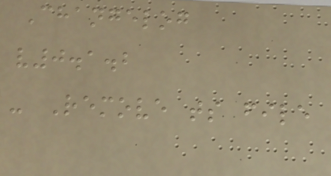Changelog
v0.1.2
- Remove ts file
